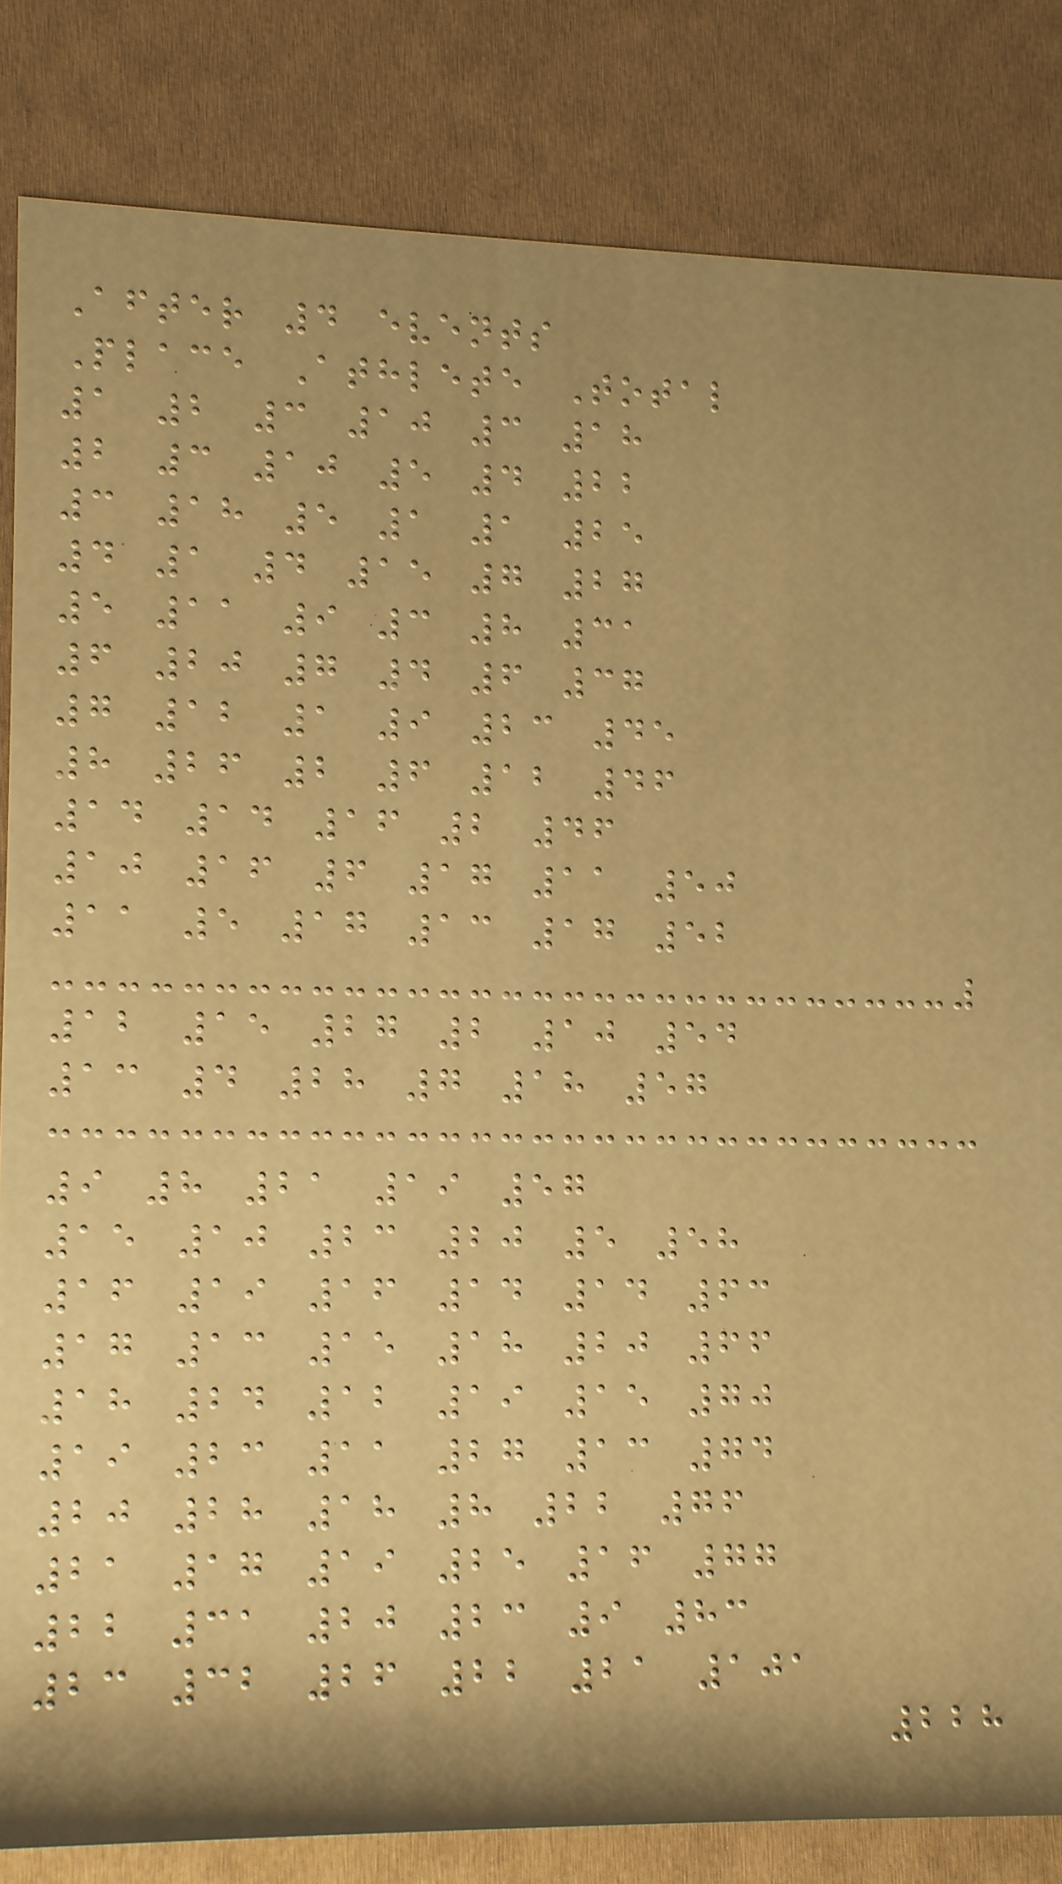After 4 events
Place Athlete Total
1 2 3 10 3 18
2 3 10 5 4 22
3 18 5 1 1 25
4 1 4 15 7 27
5 11 9 3 8 31
6 20 7 4 6 37
7 12 1 9 23 45
8 26 2 6 12 46
14 14 16 2 46
10 16 6 17 11 50
11 5 17 13 17 52
12 15 27 2 10 54
13 4 28 7 18 57
9 8 21 19 57
15 10 23 20 5 58
16 19 16 14 14 63
17 13 15 18 20 66
18 24 12 19 15 70
19 23 11 27 13 74
20 28 18 8 22 76
21 17 19 25 16 77
22 31 20 23 9 83
23 32 26 22 21 101
228
